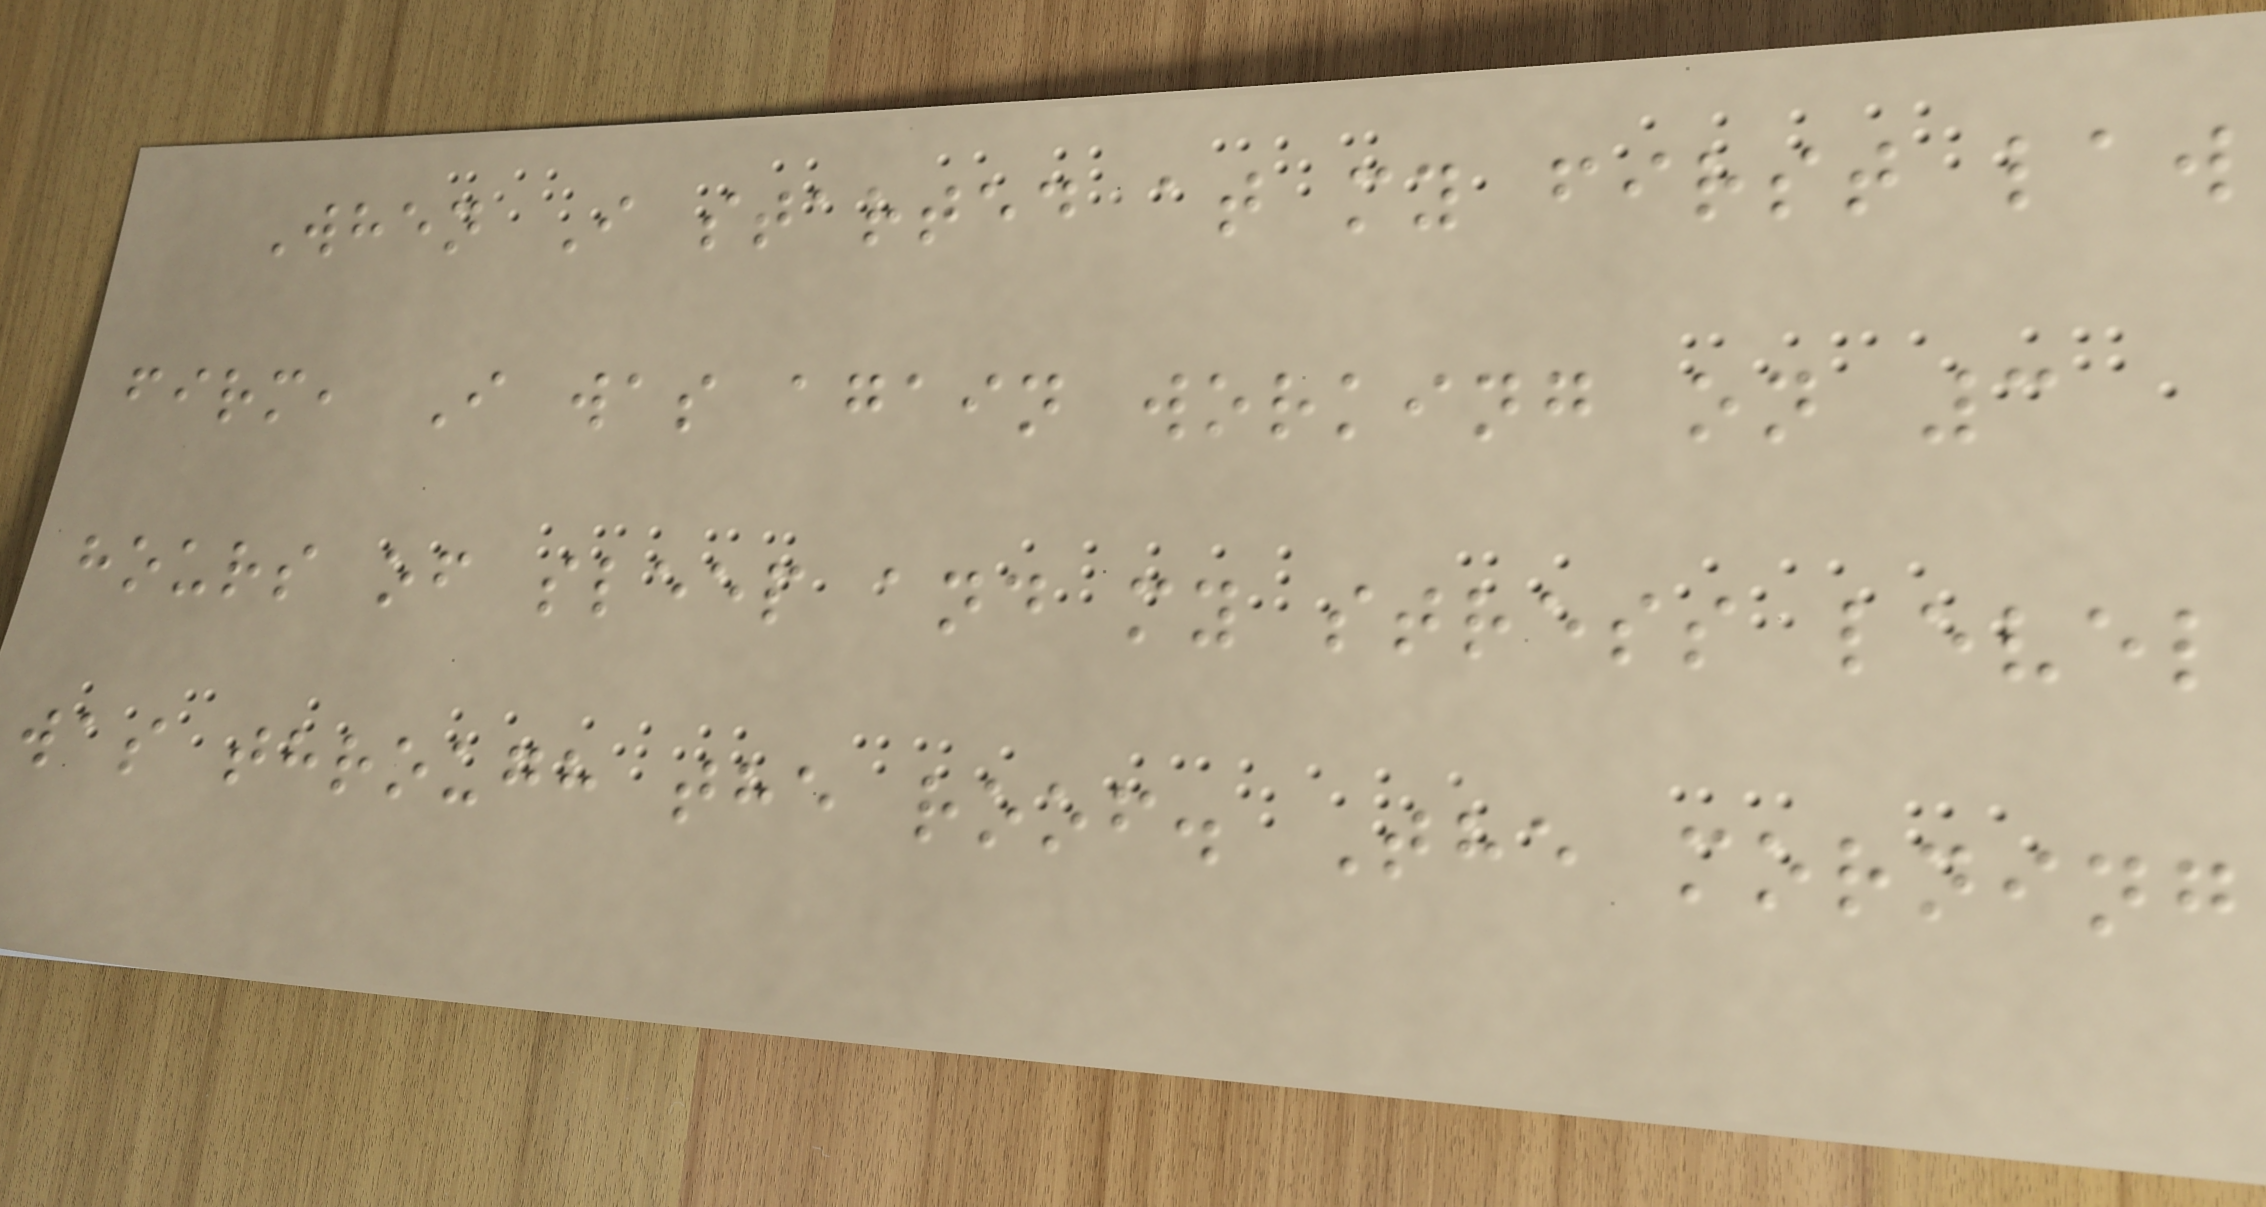When I started at my first law
firm, I was again working on 3
hours of sleep and my stress level
was through the roof. The morning
